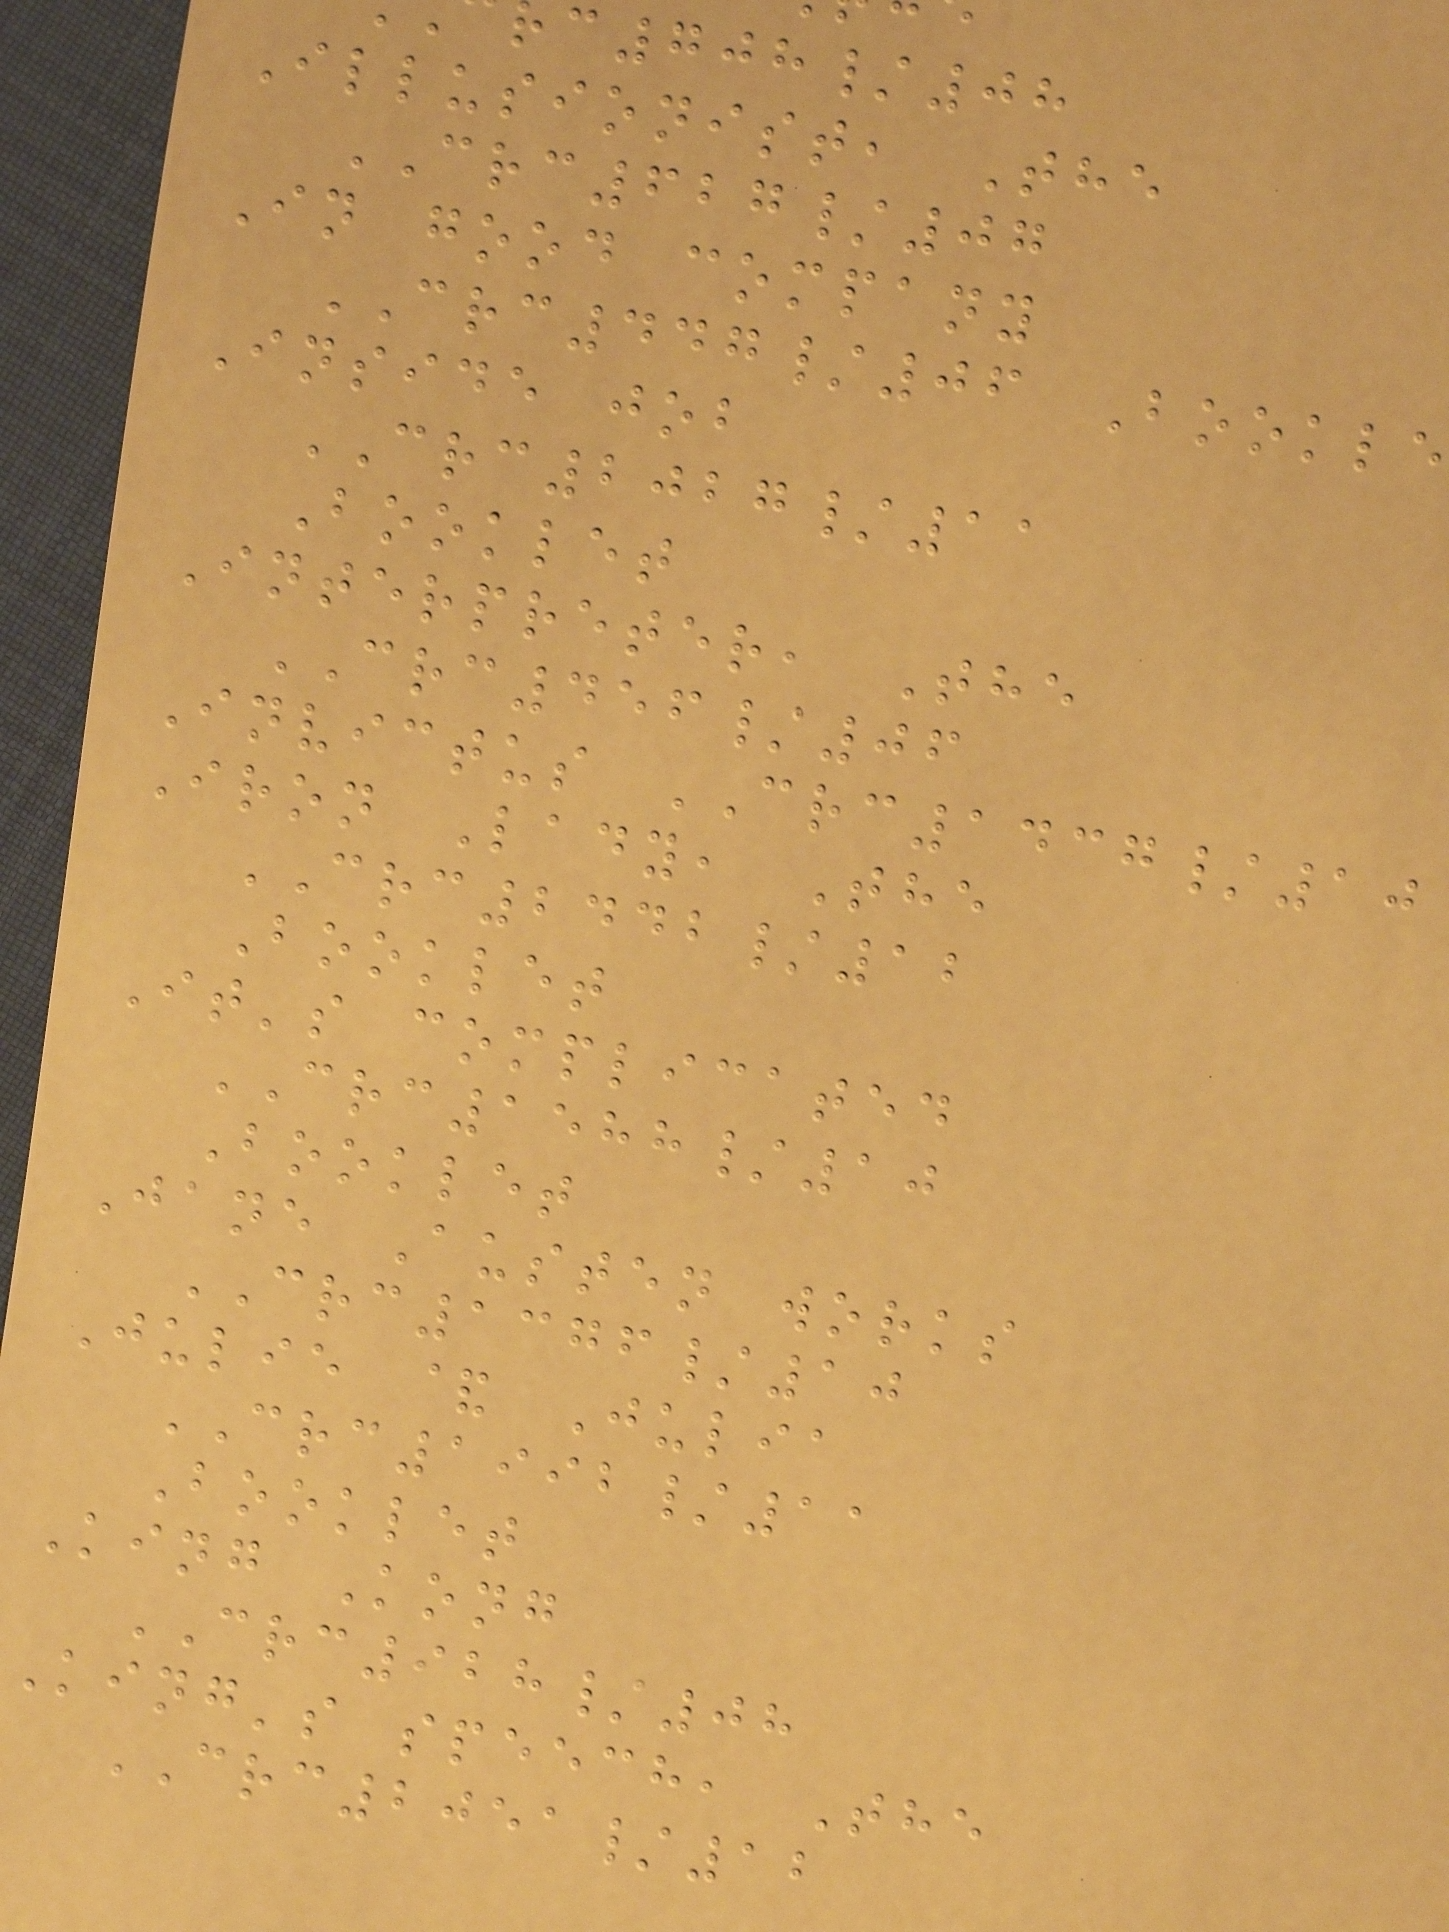c708/08
Illusionist, The
CRC627/07
In good company
CRC447/06 Bookle
Inside job
CRC2027/11
Booklet
Interpreter, The
CRC456/06
Invictus CRC1437/10
Iron Lady, The
CRC2442/12
Booklet
It's complicated
CRC1588/10
Booklet
Jane Austen works
CRC1376/10
Julie & Julia
CRC1992/11
Booklet
King Kong
CRC928/08
King's speech, The
CRC2051/12
